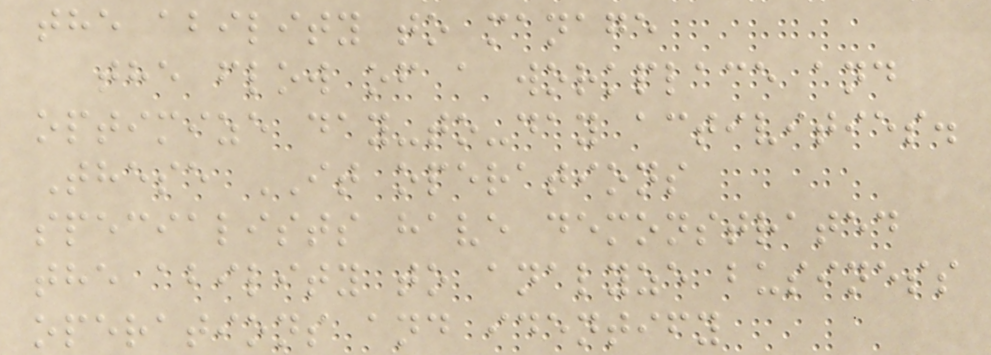the ability to manage
the flow of a workplace and
optimize day-to-day activities.
These IT operations
specialists have demonstrated
the ability to analyze business
operations and identify
